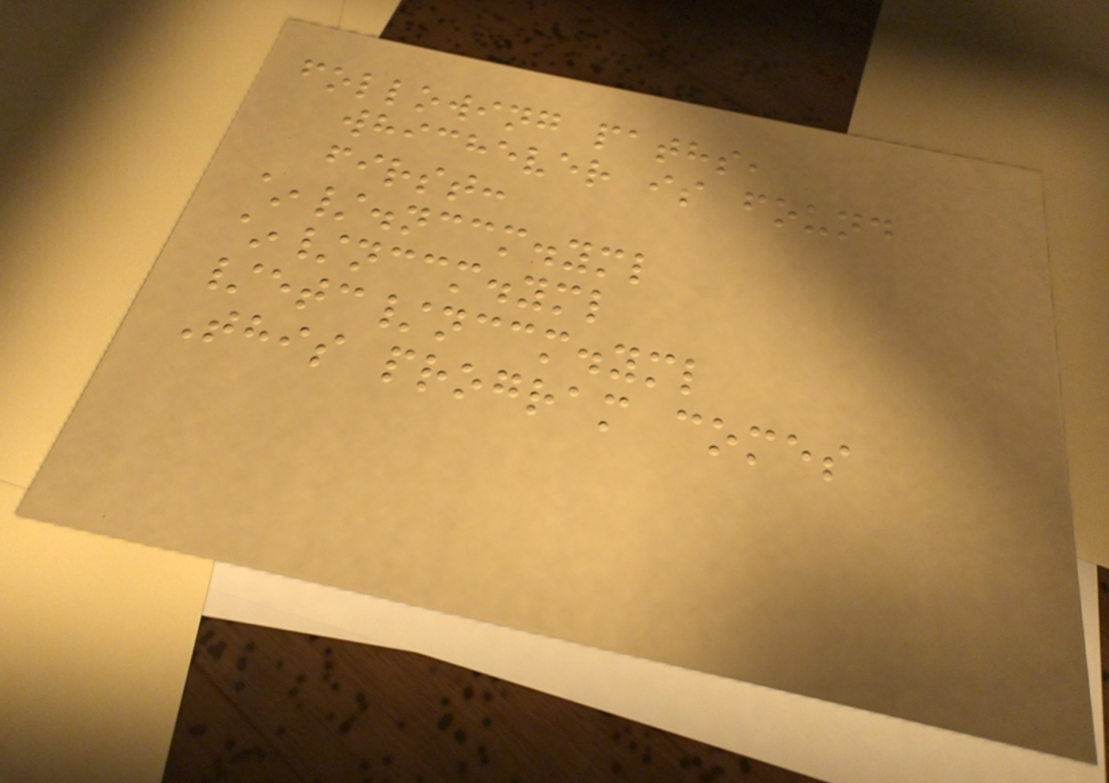following paths,
whichever is found
first:
~/.nccm.yml
~/nccm.yml
/etc/nccm.yml
This program comes
